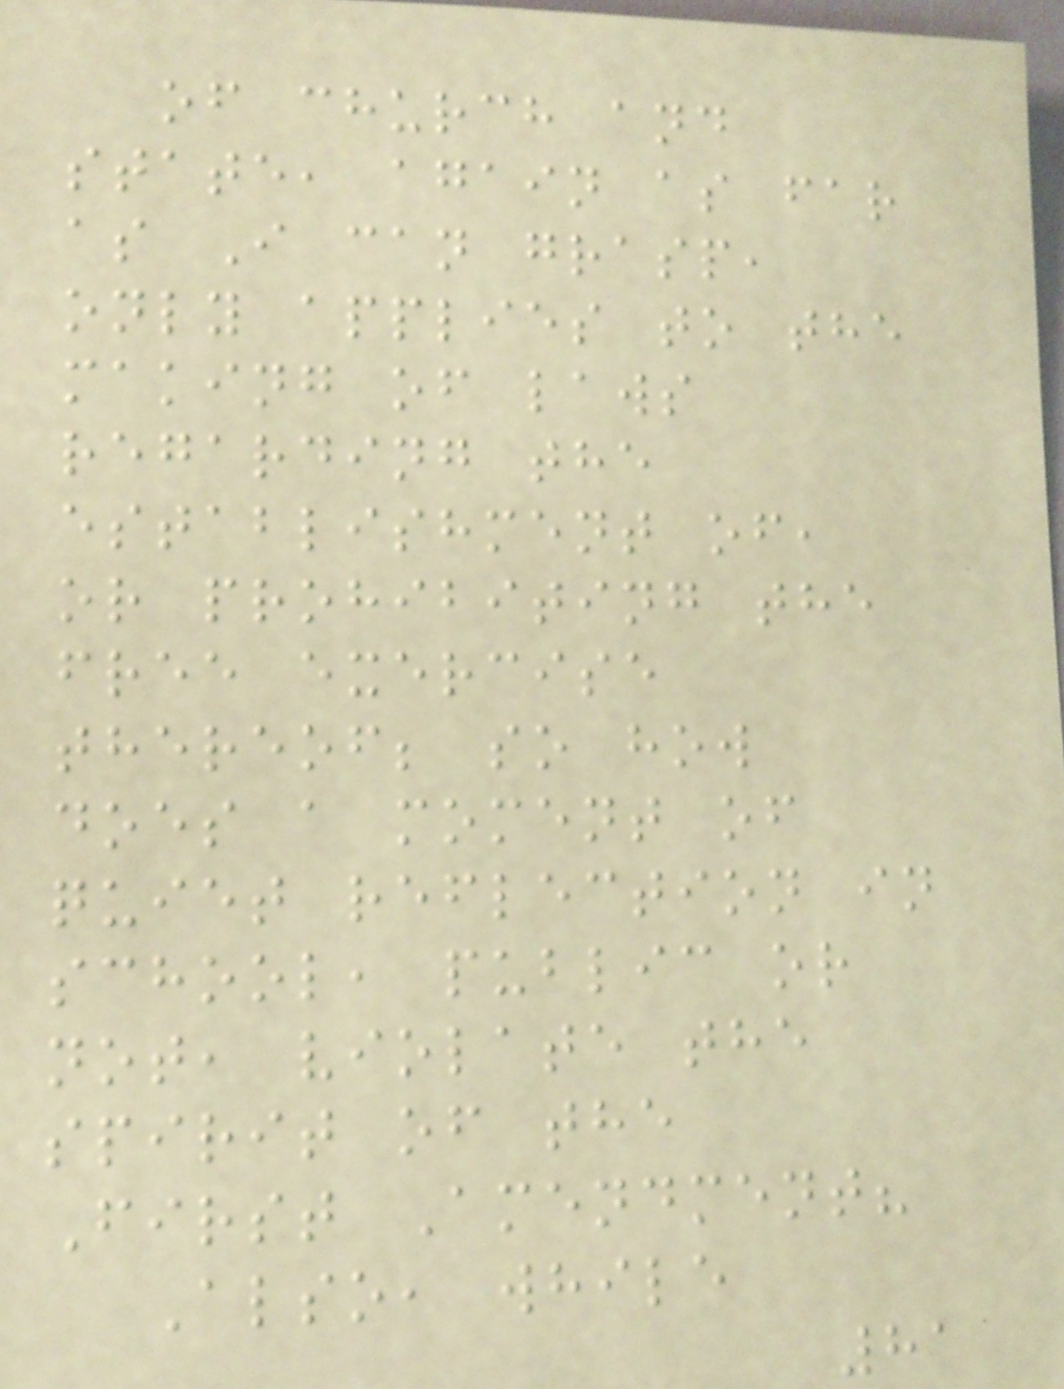of church and
state, again as far
as I can grasp,
only applies to the
making of laws
regarding the
establishment of,
or prohibiting the
free exercise
thereof; so how
does a moment of
quiet reflection in
school, public or
not, violate the
spirit of the
First Amendment?
Also, while
81
